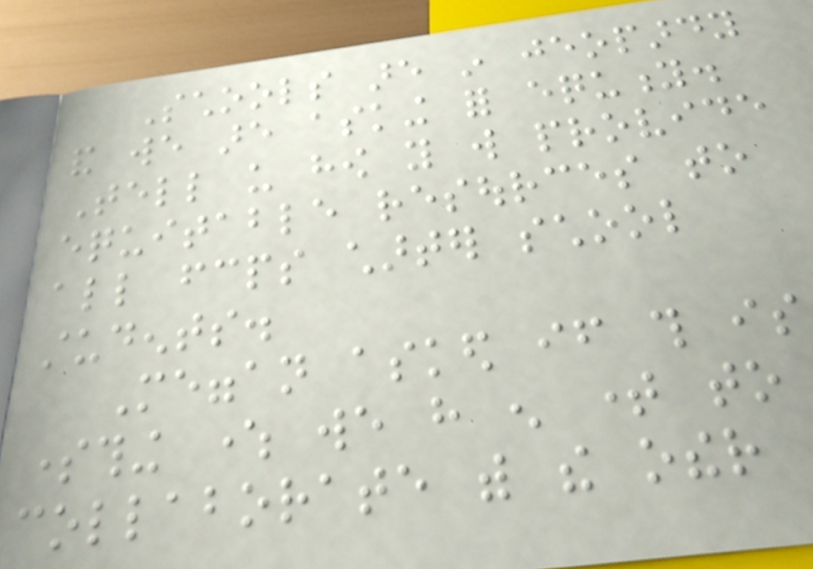Schools are in jeopardy
and we are asking for equity.
Tell us how you will provide
equitable resources to
all fcps charter school
students.
Meggan asked if this is
something where we have enough time to
collaborate with the other
